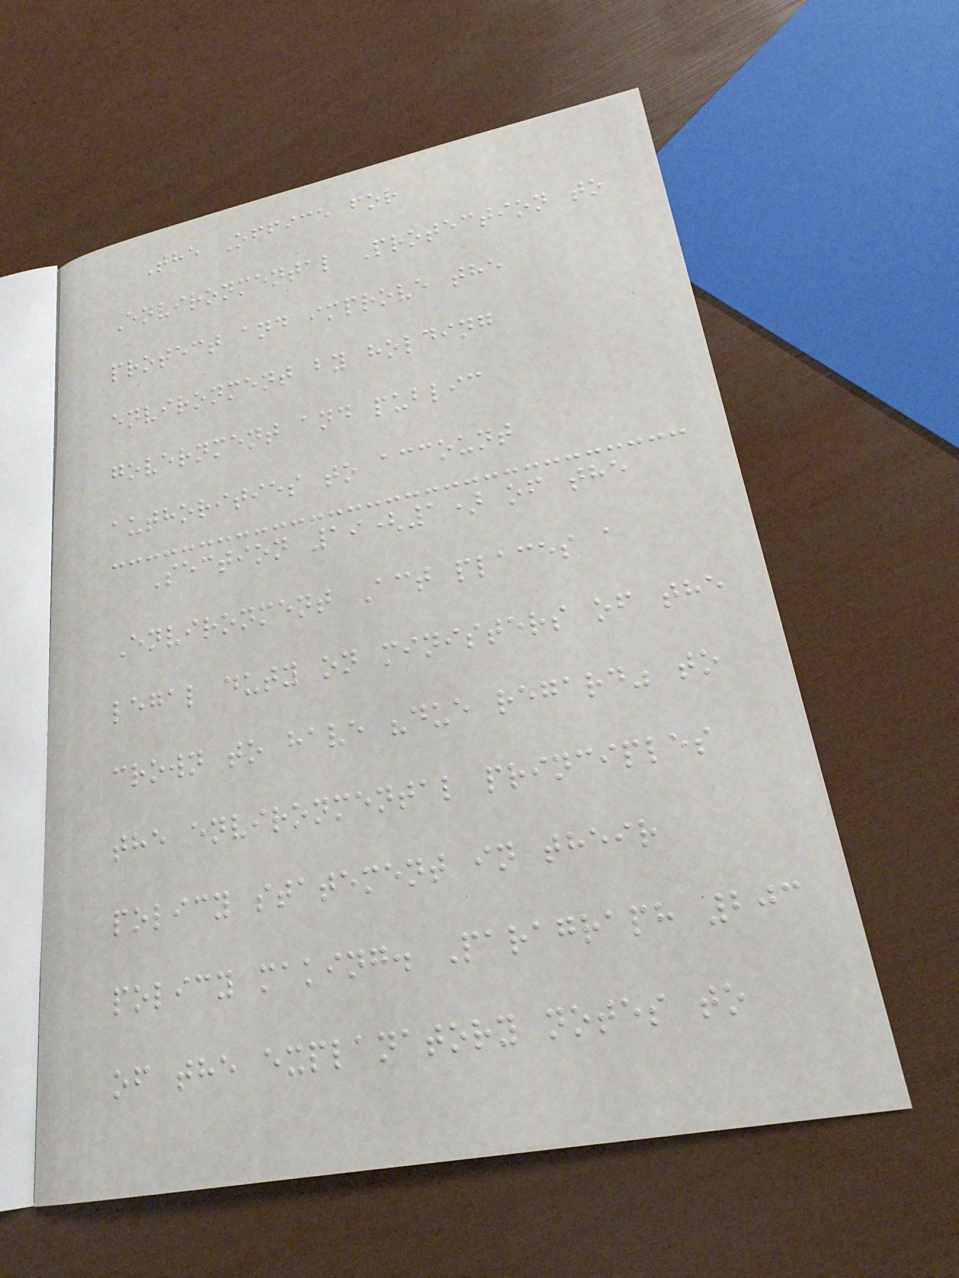The Office for
Environmental Protection to
protect and improve the
environment by holding
government and public
authorities to account
Section 19(1) of the
Environment Act places a
legal duty on ministers of the
crown to have "due regard" to
the environmental principles
policy statement in their
policy making. Paragraph 203
of the explanatory notes to
